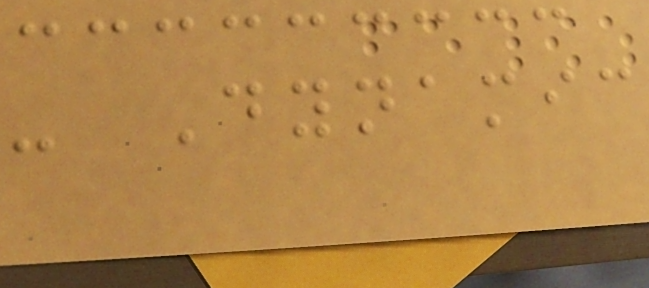- Dynamic
